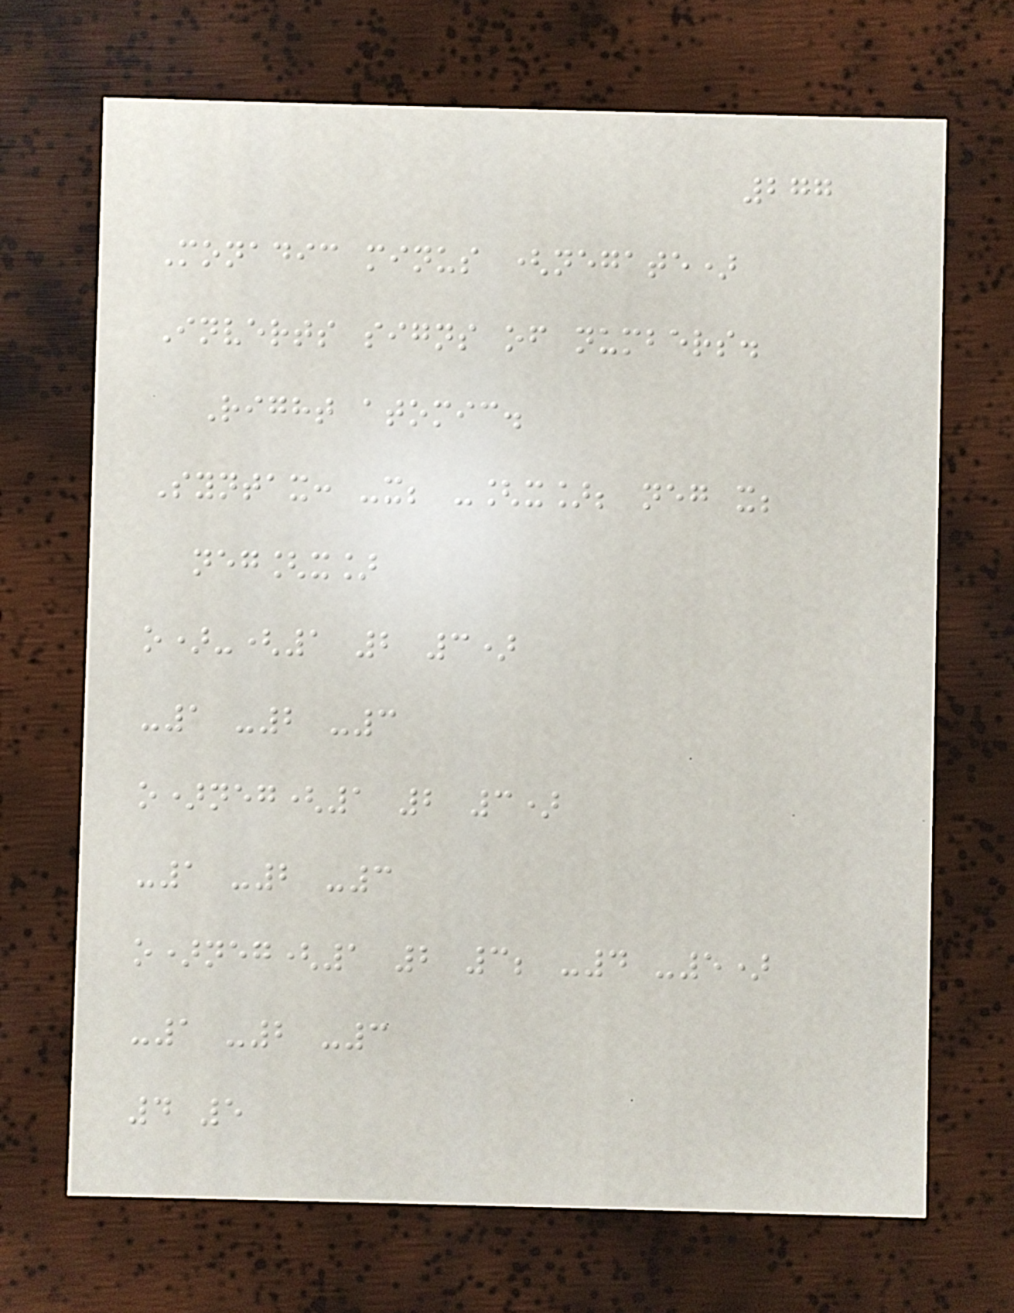277
Monadic minus (negate)
Inverts signs of numbers.
Right atomic.
Syntax: -x; -[x]; neg x;
neg[x]
o)-(1 2 3)
-1 -2 -3
o)neg(1 2 3)
-1 -2 -3
o)neg(1 2 3; -4 -5)
-1 -2 -3
4 5
